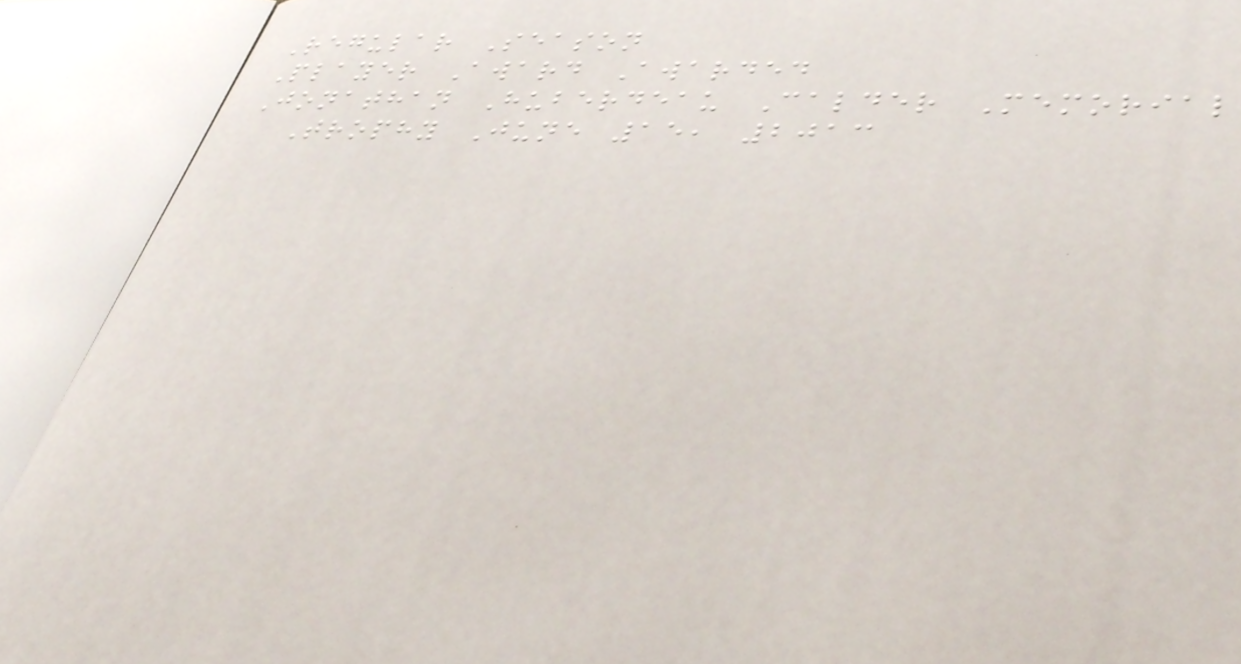Regular Season
Player Award Awarded
Jonathan Huberdeau Calder Memorial
Trophy June 15, 2013
